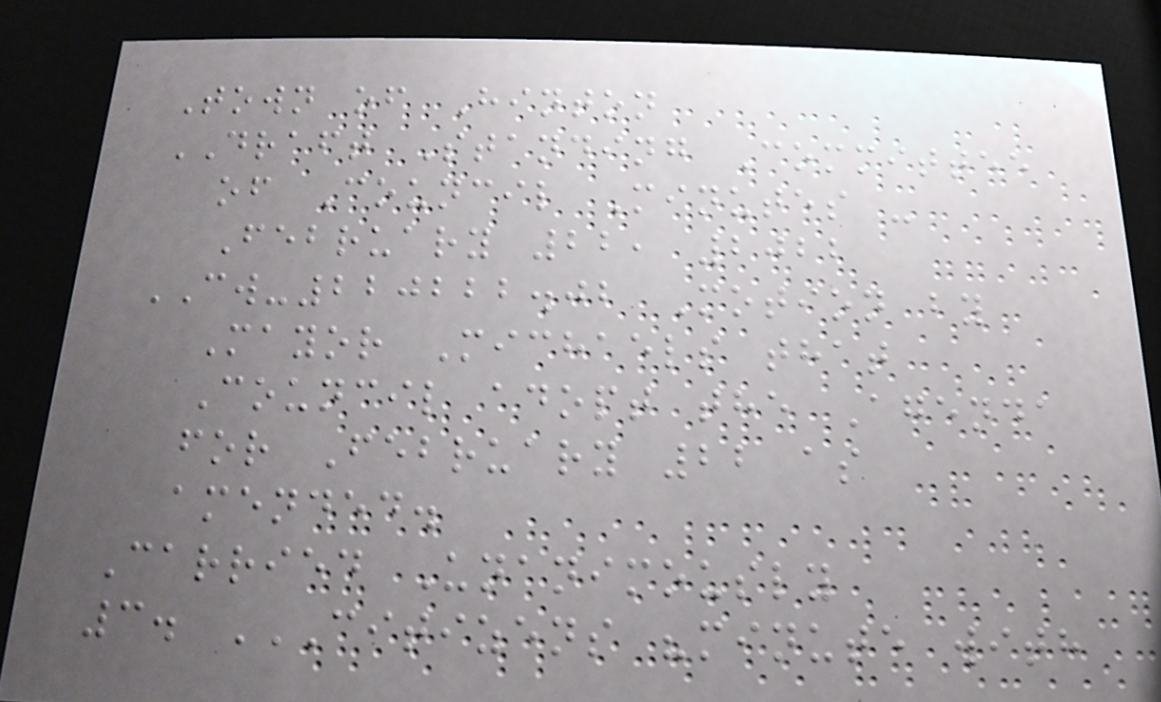Town of Hinton
DRAFT Standing Committee
of Council Minutes -
February 22, 2022
CW-220222.02 Motion by
Mayor Michaels that
Council adopt the Agenda
for February 22 as
amended.
Carried Unanimously
3. CITIZENS "MINUTE WITH
